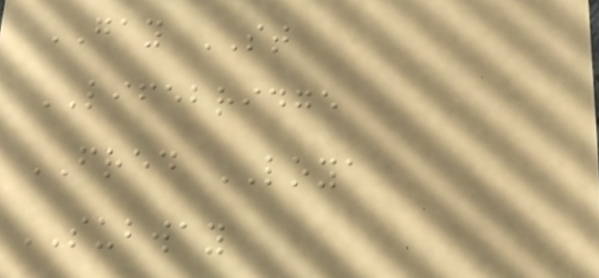GAY ST
LIFEBRIDGE
FRED LOYA
SUBWAY
